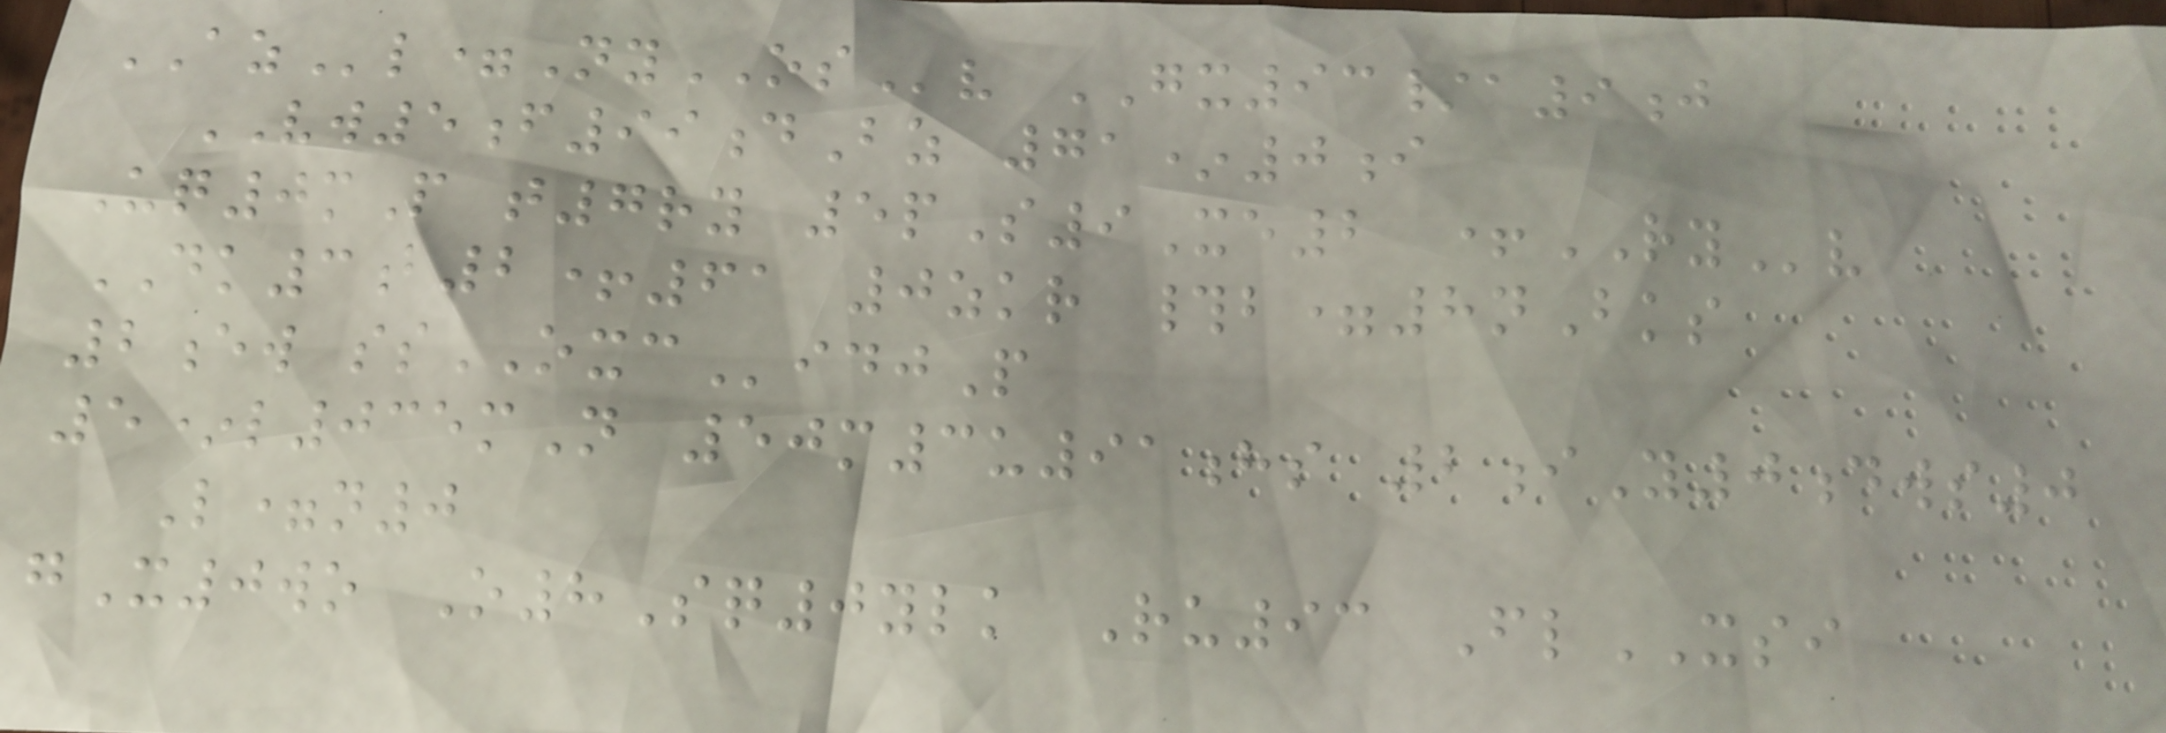AZl=NyOSv GX93/a9j
VW5f99dBz 71*0i
Uq0mP t7ry 5pS9Xe2 +RYv
DK3b2+61 0zkr #b=8nBks
2ew ssOXCidjP
5*l035mN 50m3u91hs 2iY0dws0
L=n0
gX0wo O8Sq0ylk Ru93 FlXSI
